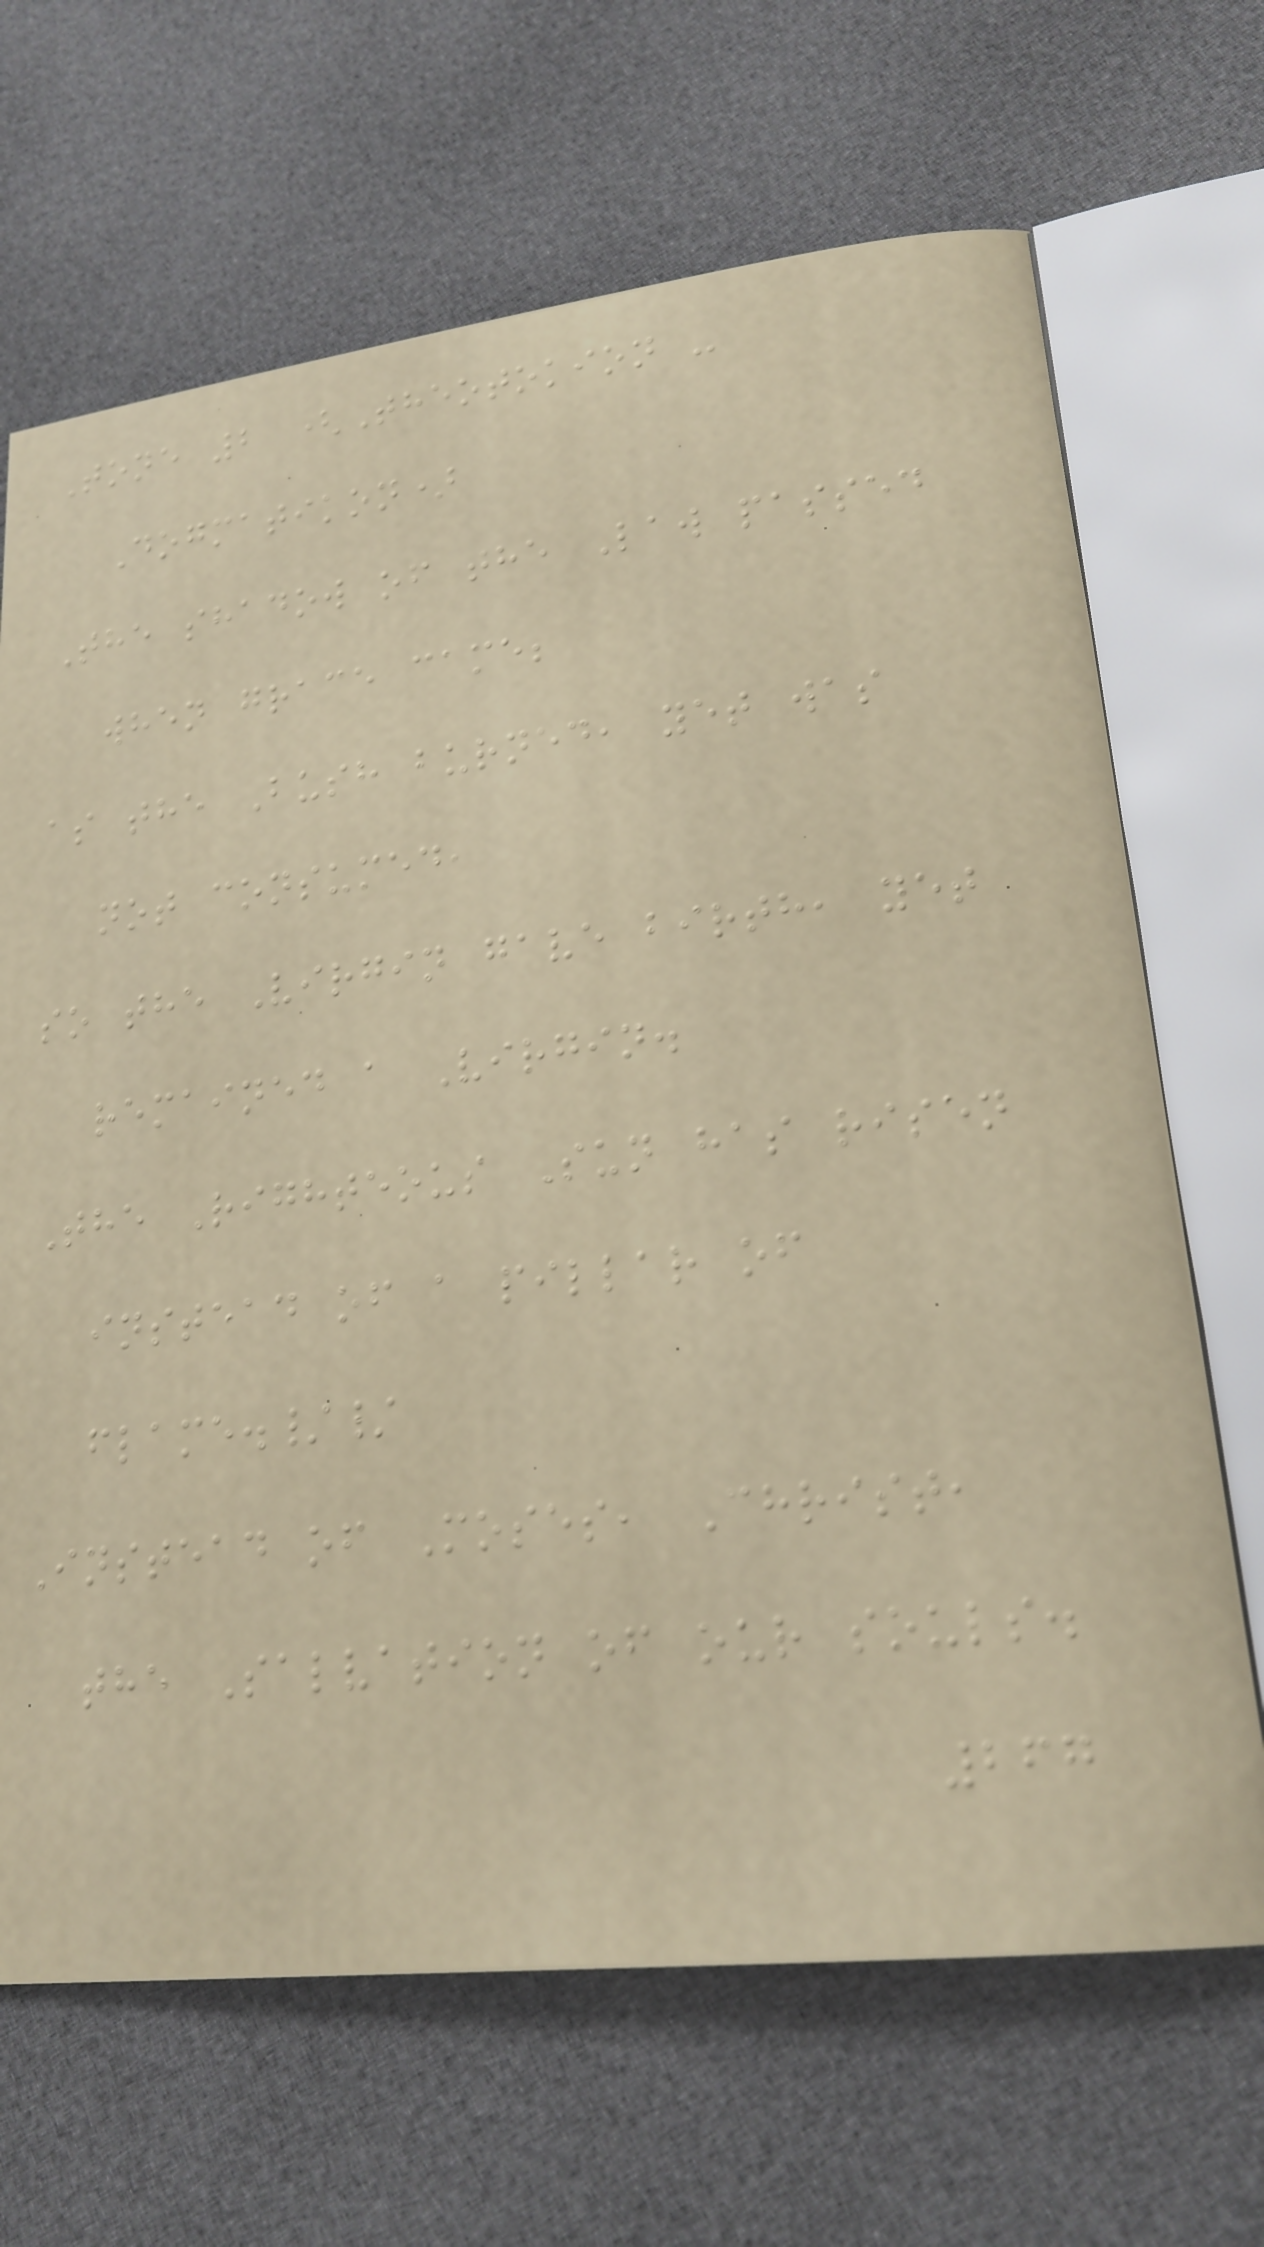Tone 2 (Theotokion -
Dogmatikon)
The shadow of the Law passed
when grace came;
as the Bush burned, yet was
not consumed,
so the Virgin gave birth, yet
remained a Virgin.
The Righteous Sun has risen
instead of a pillar of
flame.//
Instead of Moses, Christ,
the Salvation of our souls.
267
